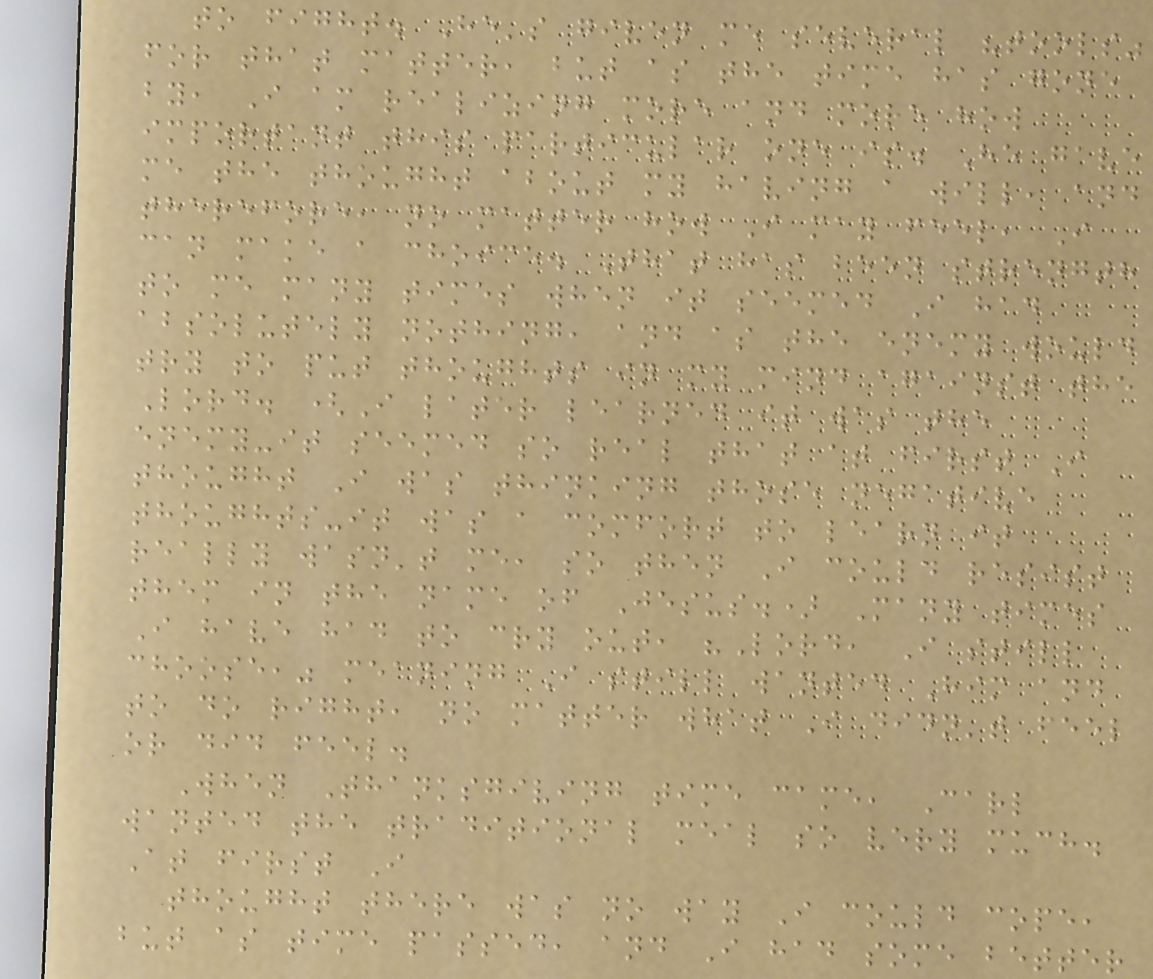to fight. He's given me several "tools"
for that matter, but as the time has gone
by, I am realizing more and more how
important this particular one is. He gave
me the thought about my having a will, and
therefore, no matter how I may feel, I
can make a choice. That has been strength
to me many times when it seemed I had
absolutely nothing, and as the enemy would
try to put thoughts in my mind against the
Lord. (I later learned it was the
enemy-it seemed so real that at first I
thought I was thinking those negative
thoughts-it was a comfort to learn it
really wasn't me, so then I could resist
them in the name of Jesus.) Many times
I have had to cry out, "Lord, I still
choose," meaning I still wanted Him and
to do right, no matter what I didn't feel
or did feel.
When Thanksgiving time came, Carl
wanted the traditional meal so very much.
At first I
thought there was no way I could cope,
but as time passed, and I had some better
